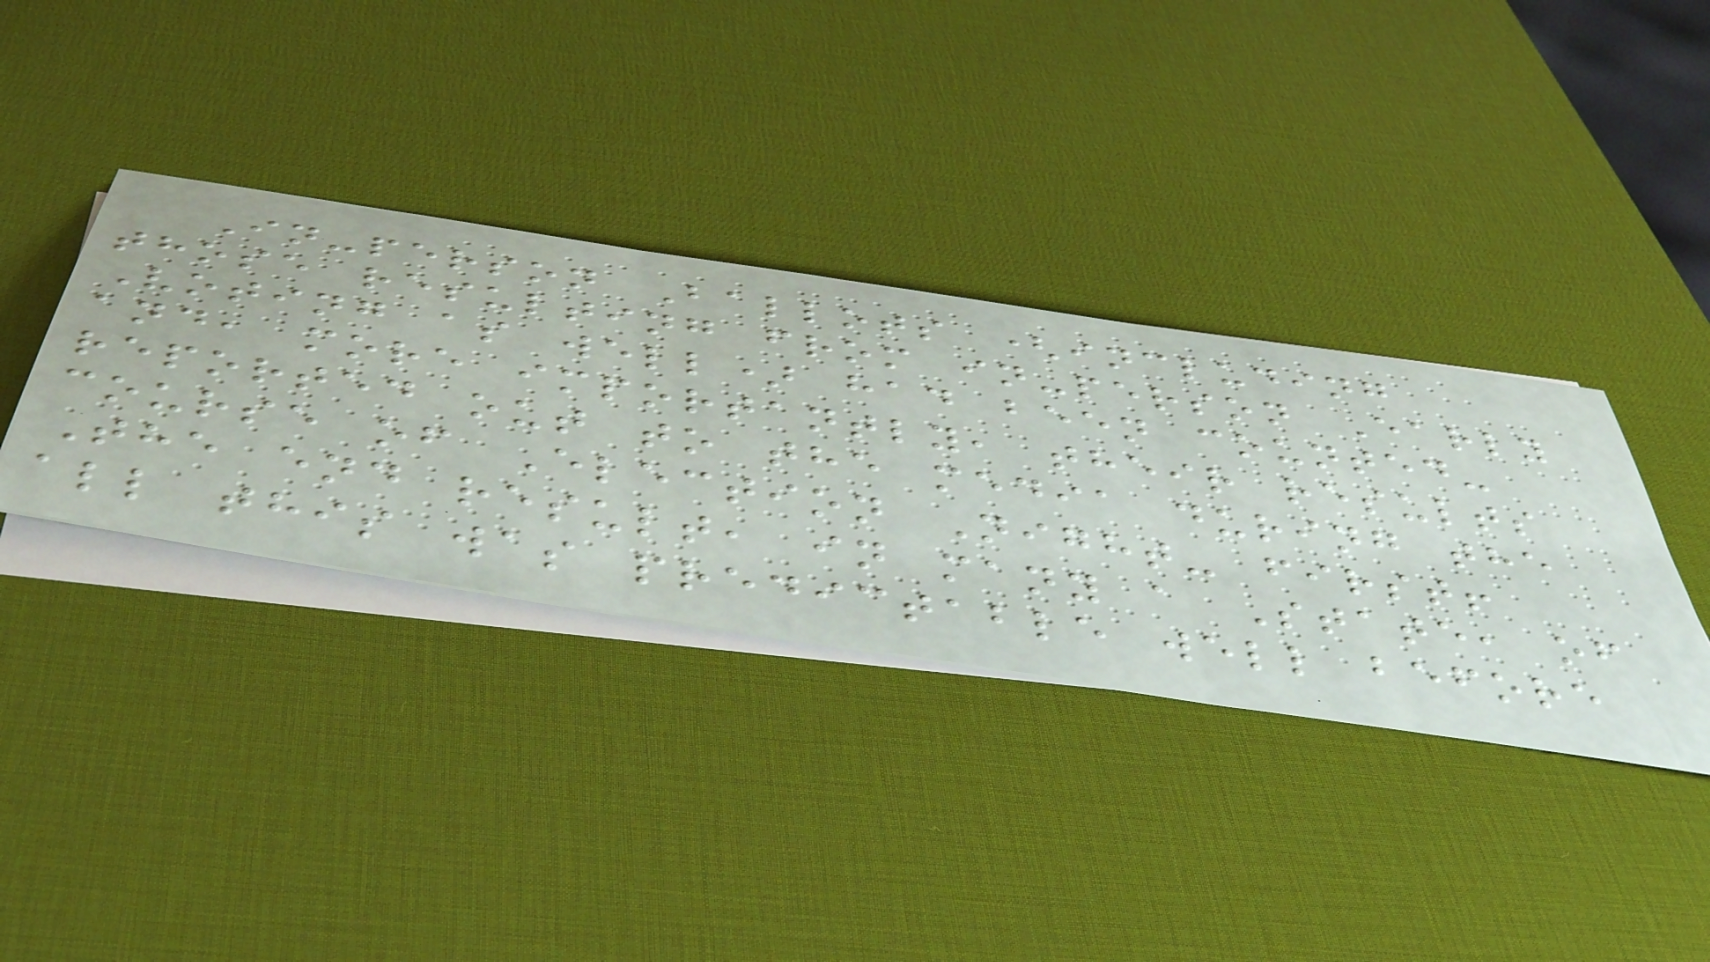In-person Ballots (including
those resulting from in-person Early
Voting as well) had been counted-
and, more importantly, their results
reported out to the media during the
course of Election Night- first!
The end result, in many a State, of
all this was predictable well before
